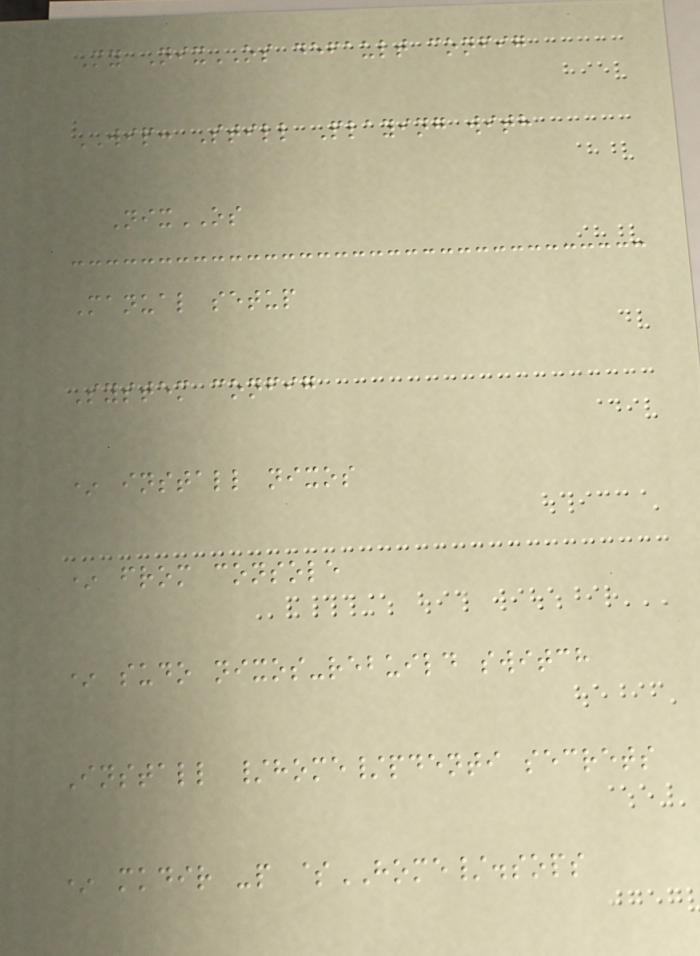My NixOS default config
WIP: Still Playing with
NixOS
Manual setup
System config
* install nixos
* from console
* sudo nixos-rebuild switch
Install /home/pdenti secrets
* mkdir -p $HOME/.sops
